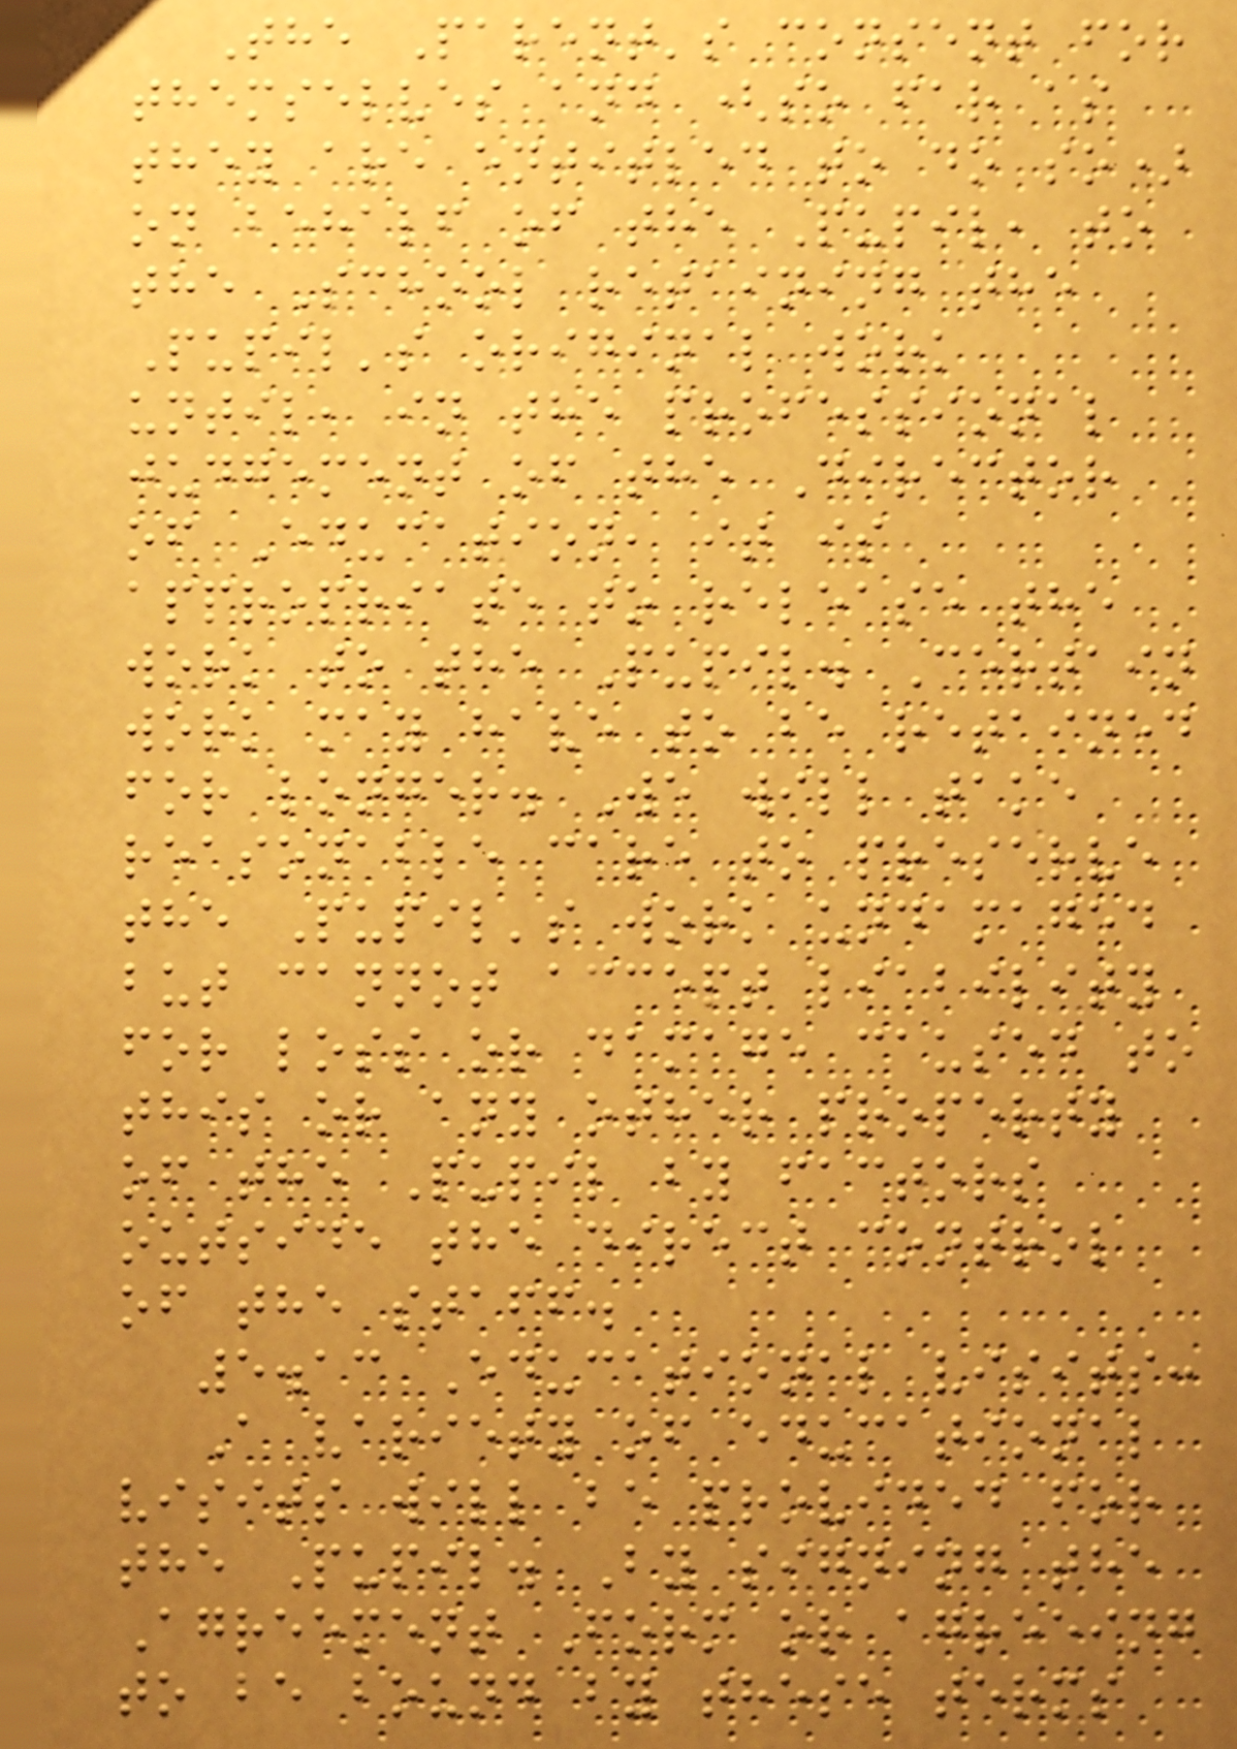The Parent's consent for
themselves and (so far as
they are entitled to do so)
on behalf of the Pupil, to
the School retaining the
Pupil's original work
until, in the professional
judgement of the Director
of Education, it is
appropriate to release the
work to the Pupil. Certain
work may have to be retained
for longer. We will take
reasonable care to preserve
the Pupil's work undamaged
but cannot accept liability
for loss or damage caused to
this or any other property
of the Pupil by factors
outside the direct control
of the staff.
5.13 Educational visits:
A variety of educational
visits will be provided for
the Pupil. By signing the
Agreement Form or agreeing
to be bound by these terms
